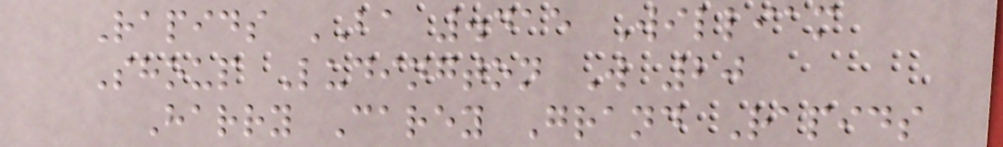Rapids BA .415 William
Shoup Ludington W 20
Harry Carey Grand Rapids
